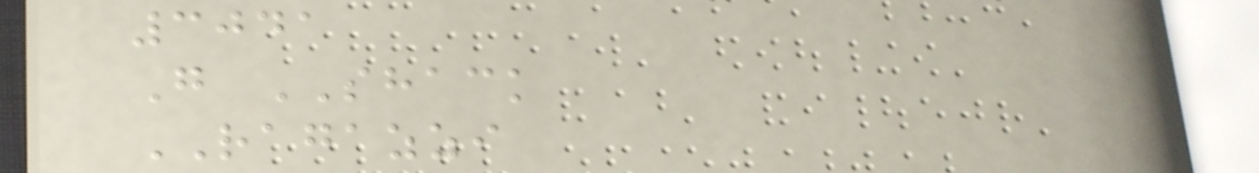3041
G SHACK
RAGAZZI
